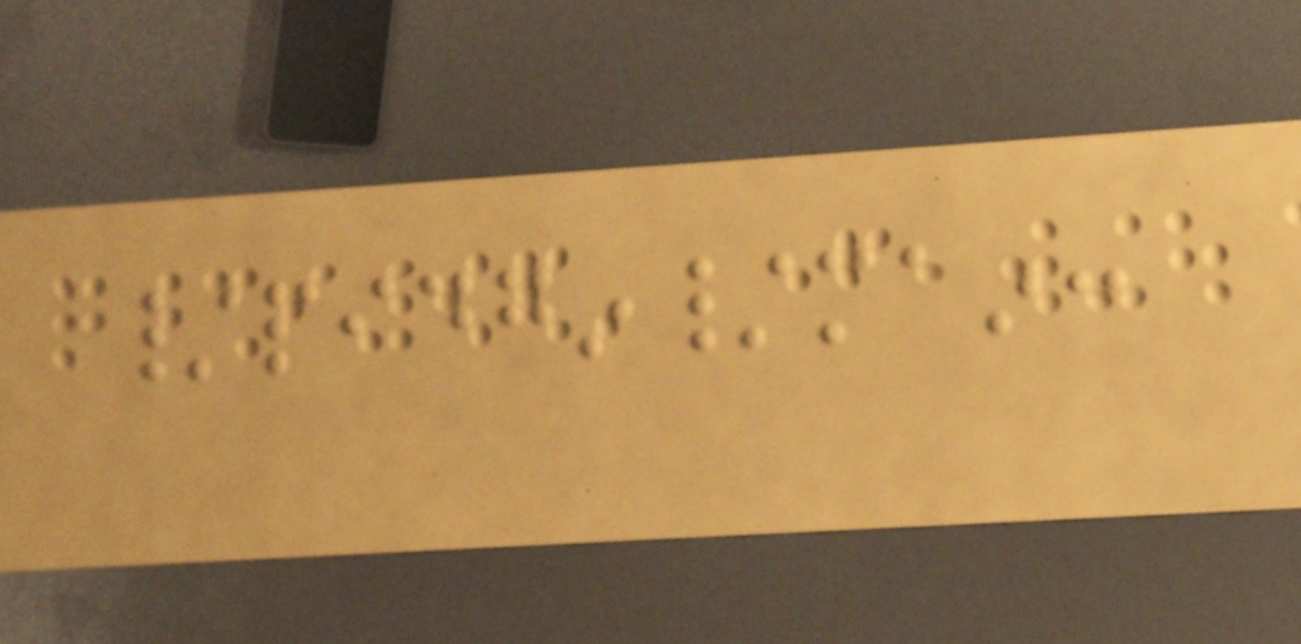/pidgin/main:
